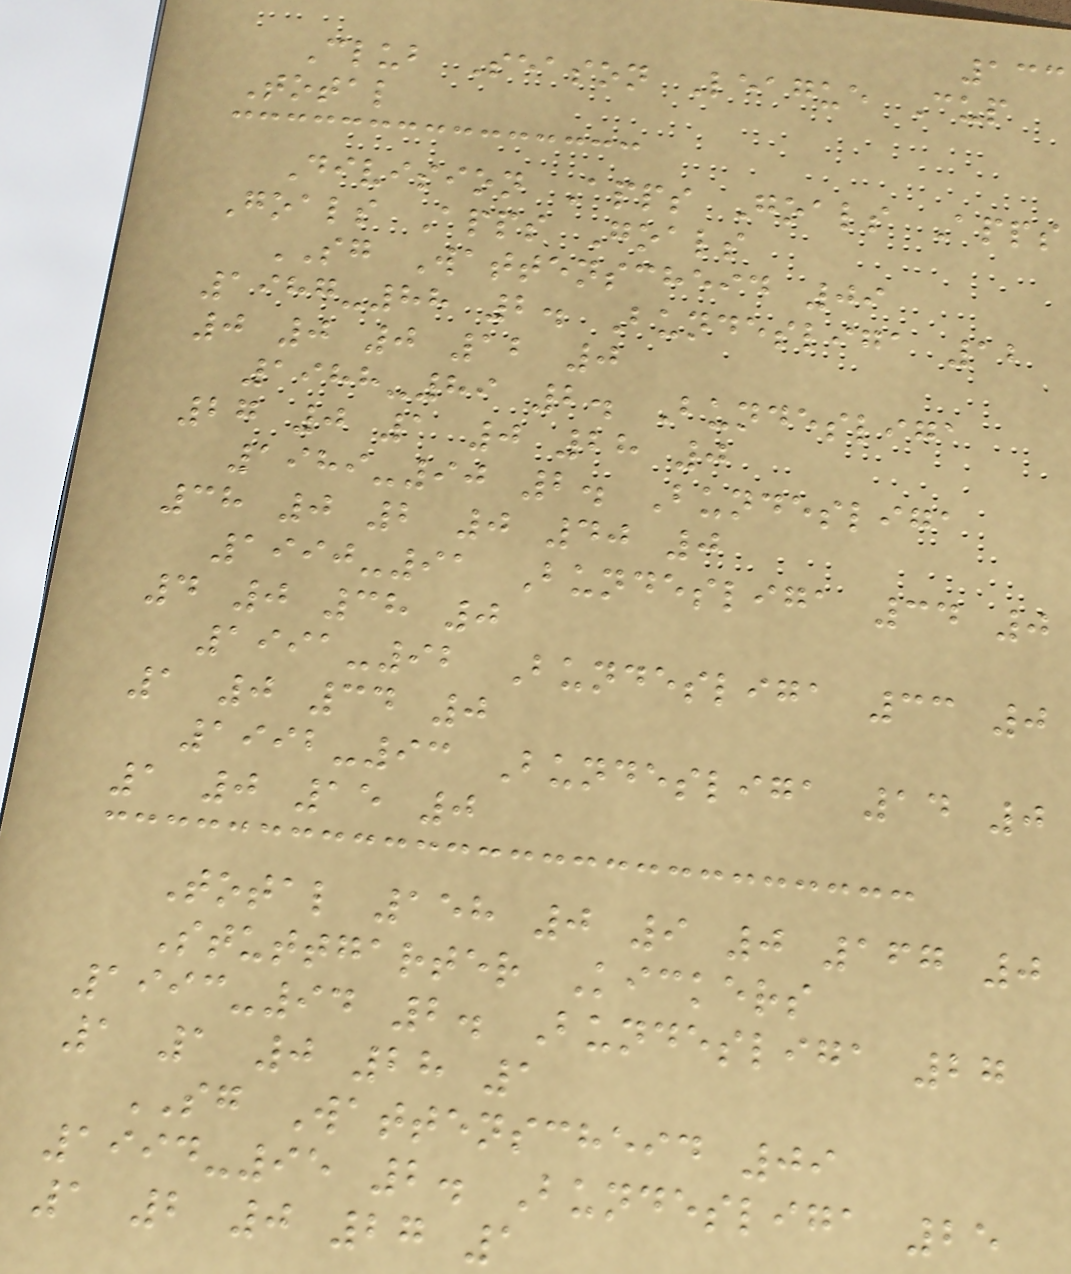133
Club Season League Cup
Total
Division Apps Goals Apps
Goals Apps Goals
SG Wattenscheid 09
1987-88 2. Bundesliga 12
0 0 0 12 0
1988-89 2. Bundesliga
27 0 1 0 28 0
1989-90 2. Bundesliga
38 0 2 0 40 0
1990-91 Bundesliga 34 0
4 0 38 0
1991-92 Bundesliga 33 0
1 0 34 0
1992-93 Bundesliga 14 0
1 0 15 0
Total 158 0 9 0 167 0
Stuttgarter Kickers
1993-94 2. Bundesliga 27
1 1 0 28 1
SG Wattenscheid 09
1994-95 2. Bundesliga 25
1 2 0 27 1
